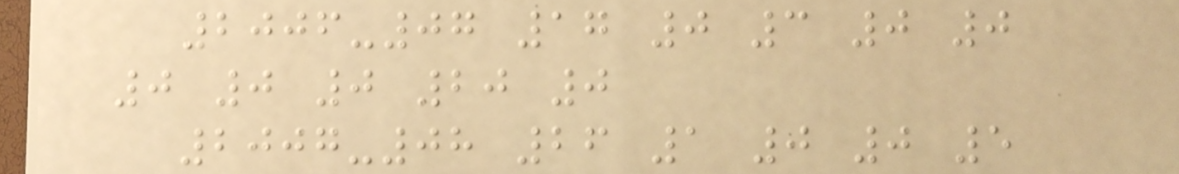2006-07 17 0 3 0 0
0 0 0 20 0
2007-08 26 1 0 0 5
